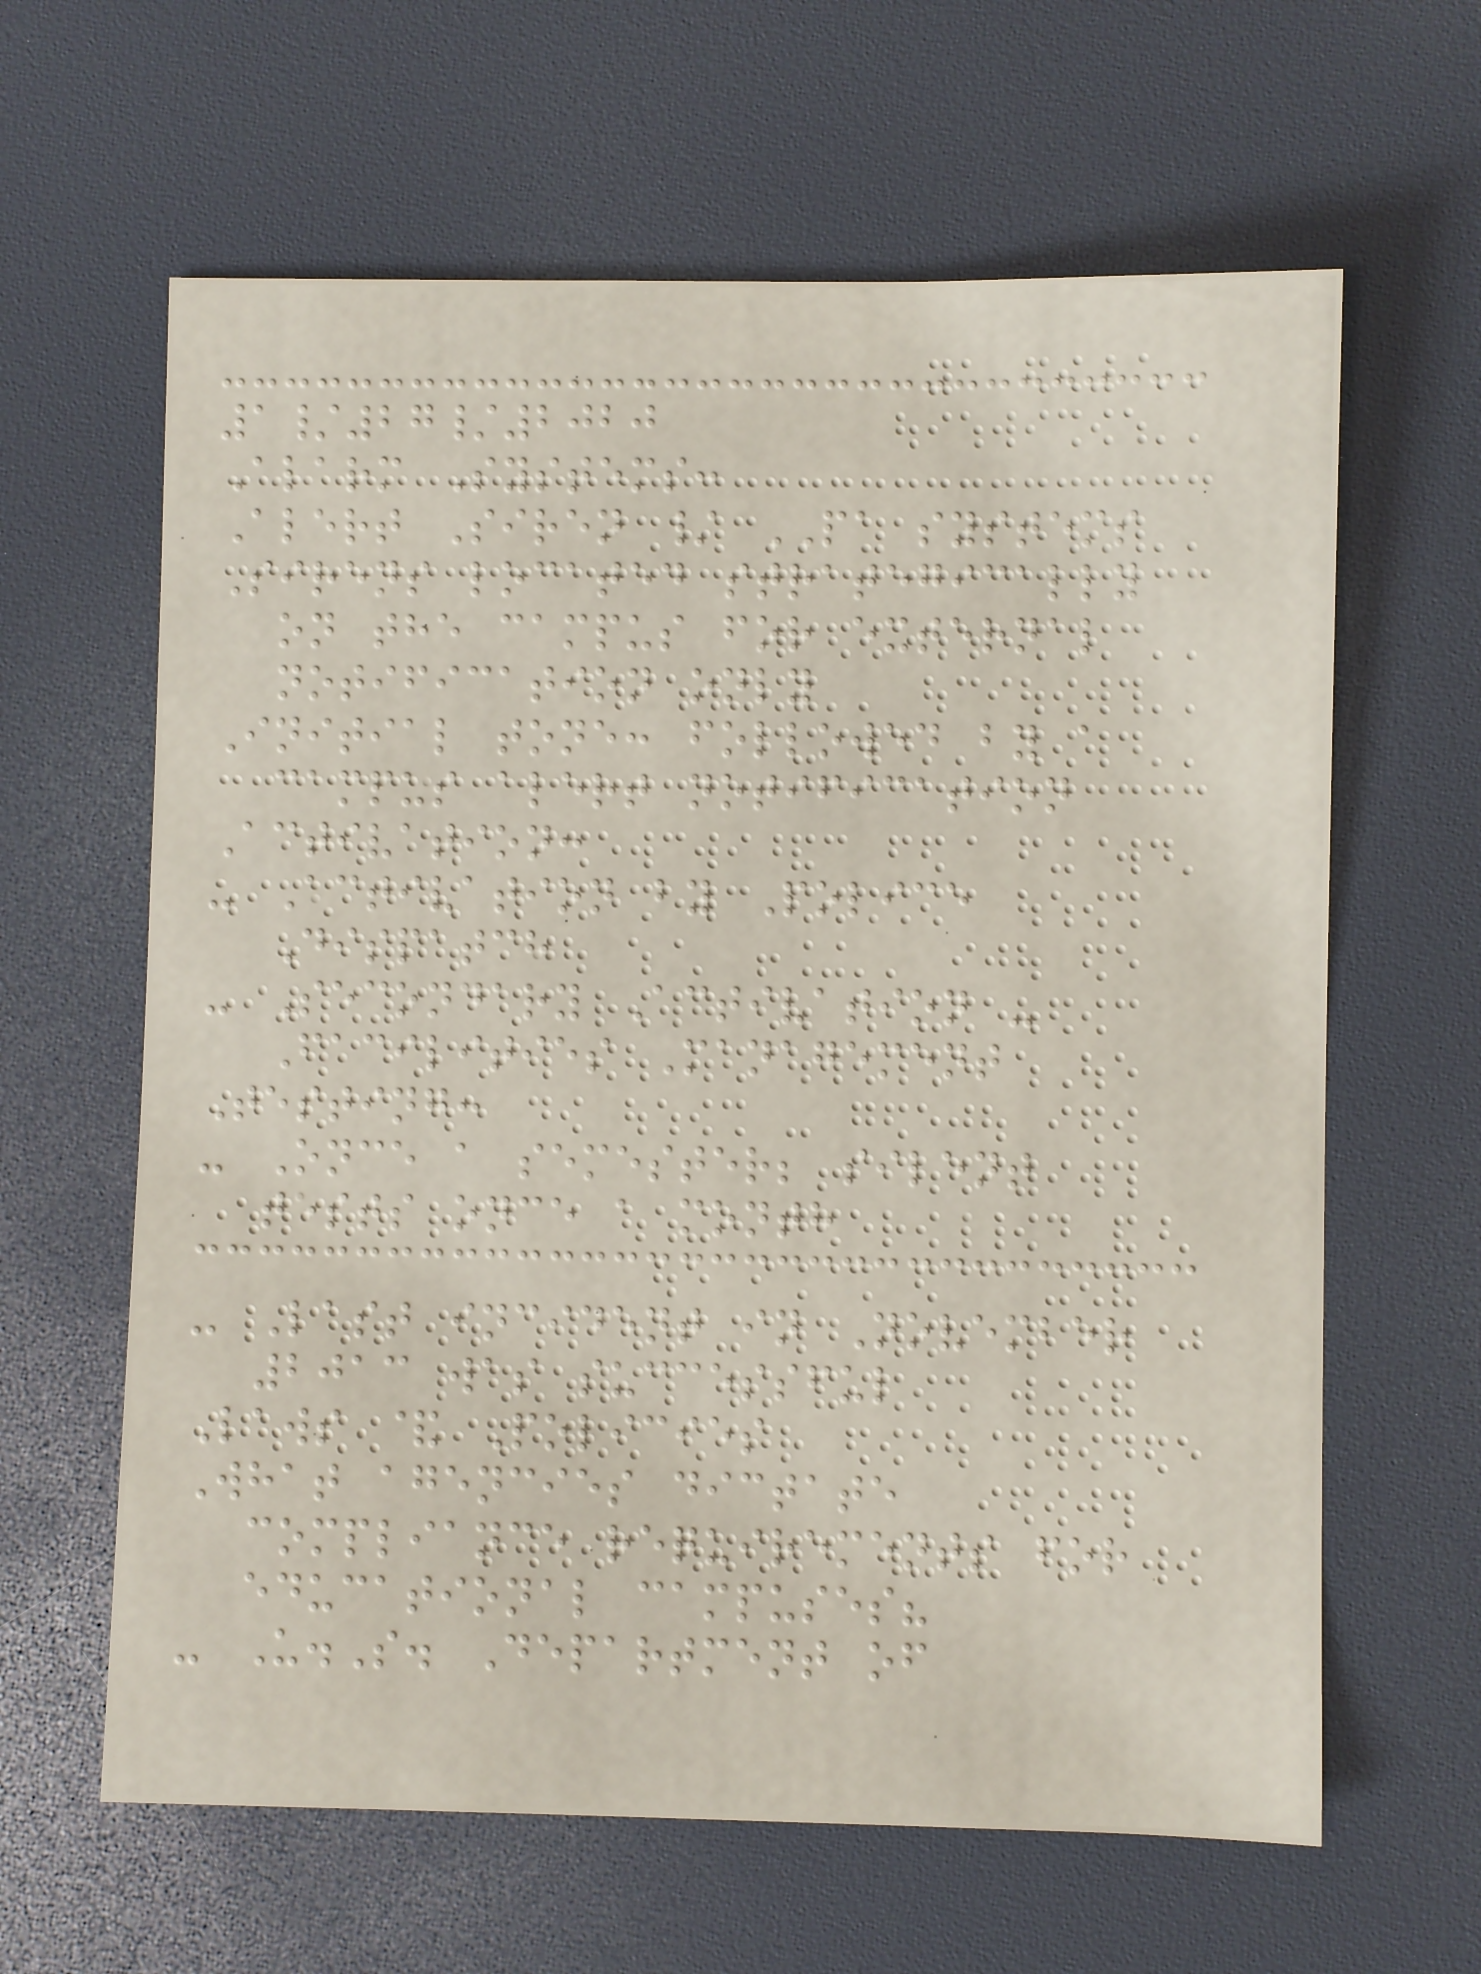1/27/2020
Alarm Systems:
Alert Siren / PA systems
Sirens located strategically
on the campus for external
notification only
Initial tone: followed by a
campus alert notification
Activation:
- Activation by Police
Dispatch
- Secondary Activation -
Facilities Management
Testing:
- Once a semester; silent
tests once a month
- Last incident in November
2013 was successful
Laws & Policies
What agencies dictate
compliance requirements for
educational campuses?
- U.S. Department of
